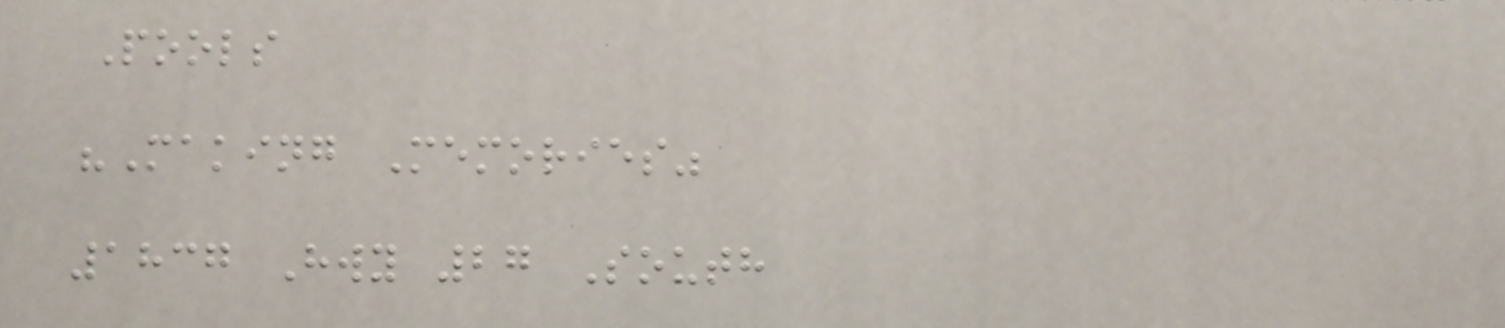Pools
"Making Memories"
1837 Hwy 27 South
